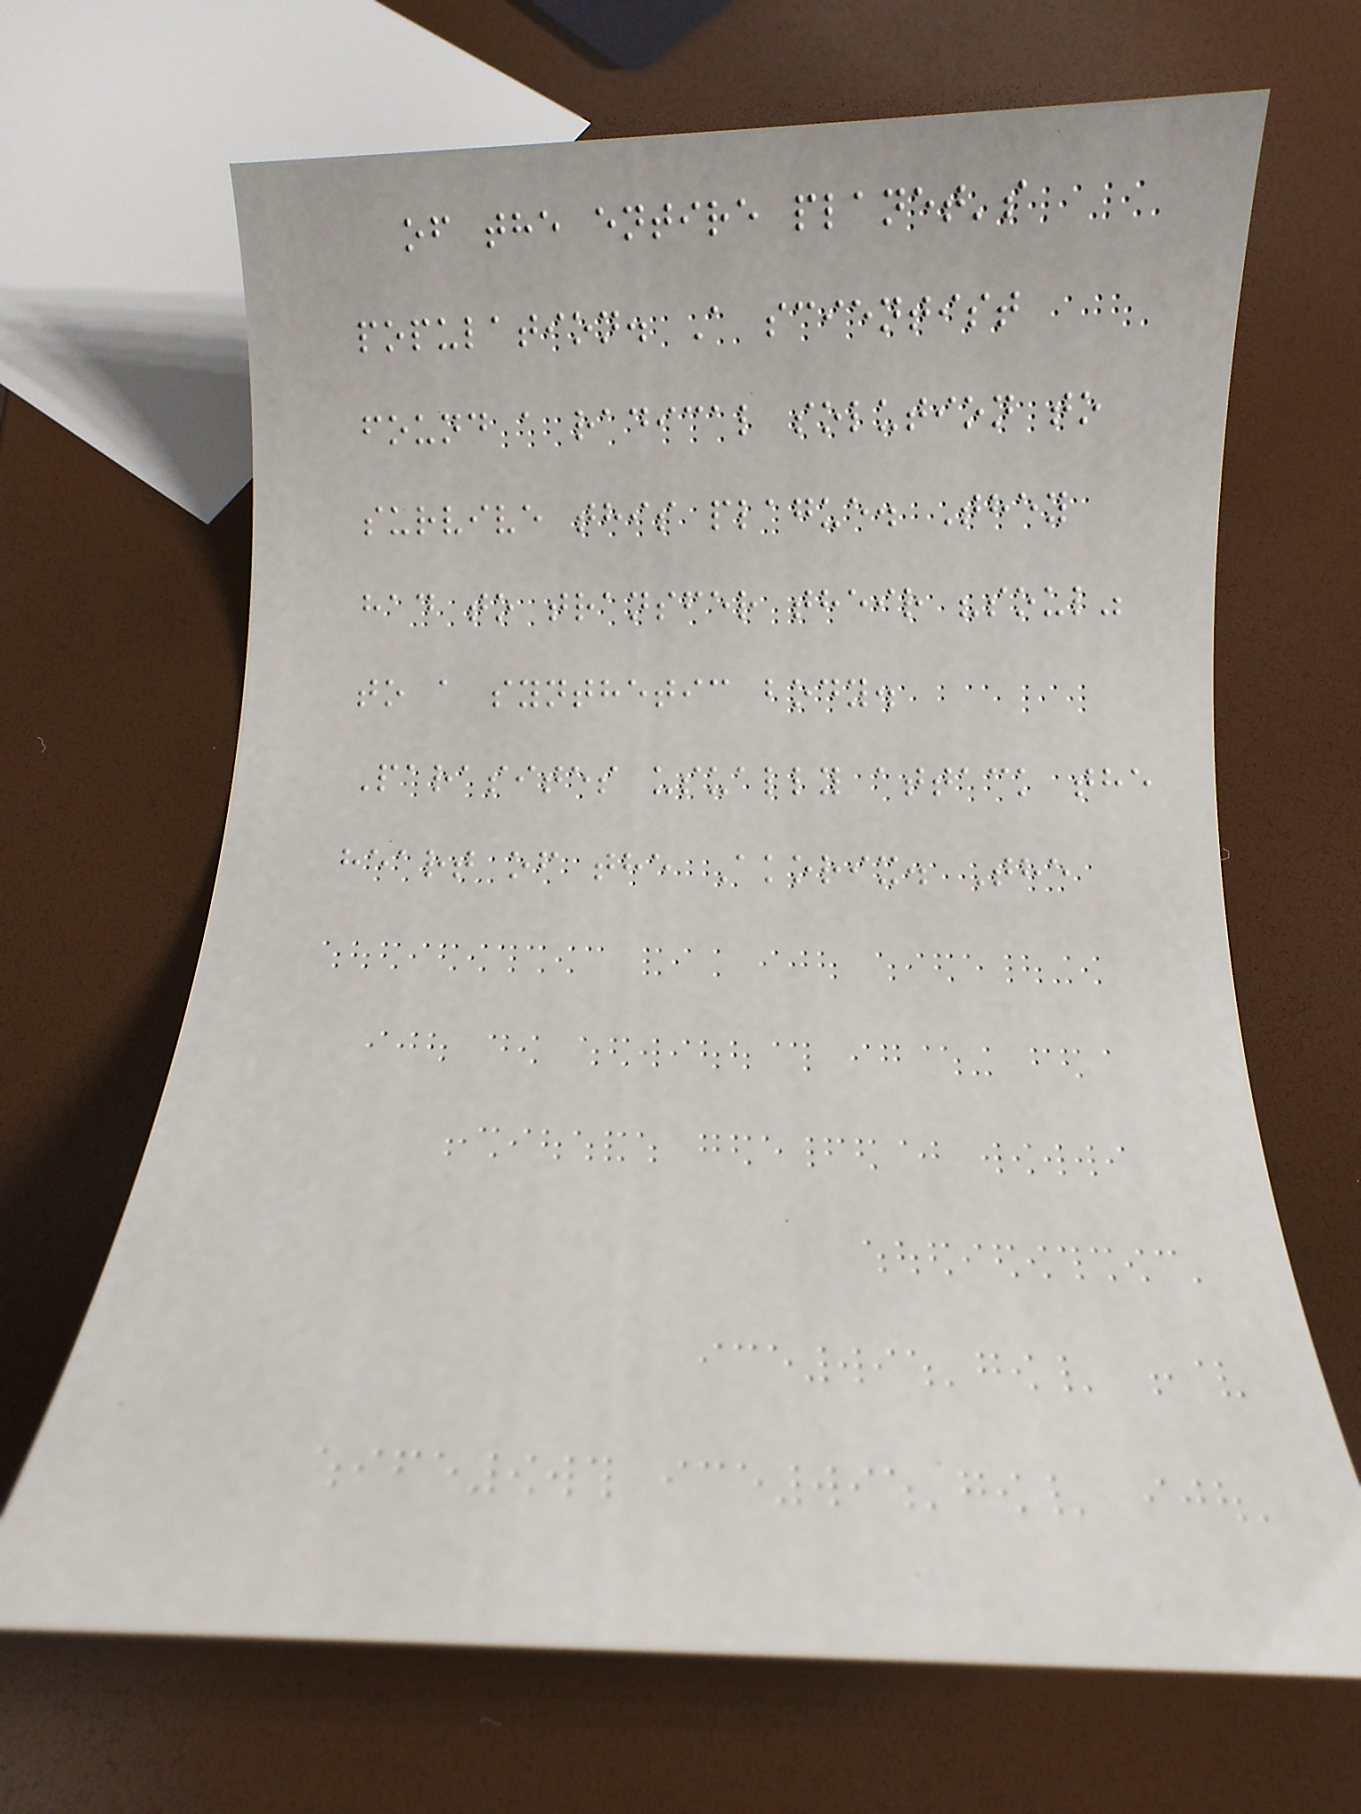of the entire planet's
population. A scientist
found a radical solution to
survive this plague. They
had to transfer their "soul"
to a synthetic body.
Parasites usually attack the
heart of the Akorix. The
